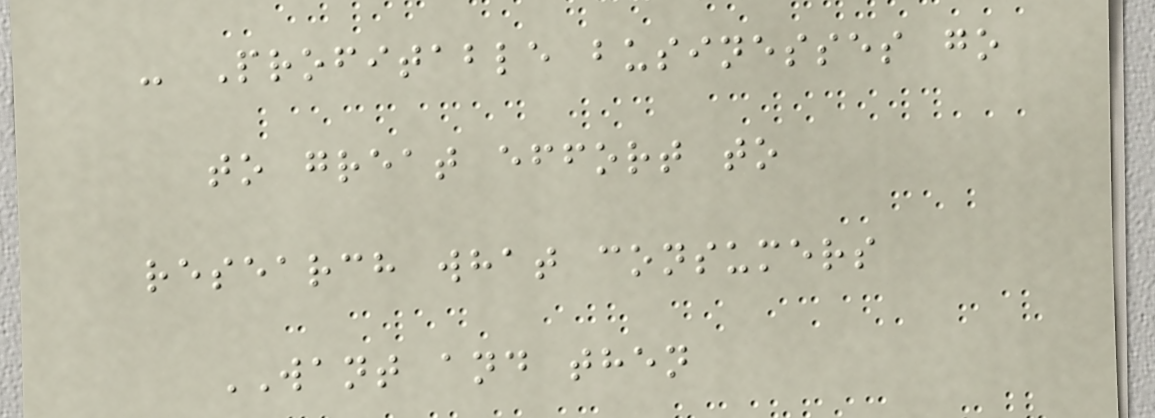- Profitable businesses go
to great effort to
research what consumers
WANT and then
